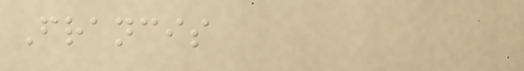Francis
